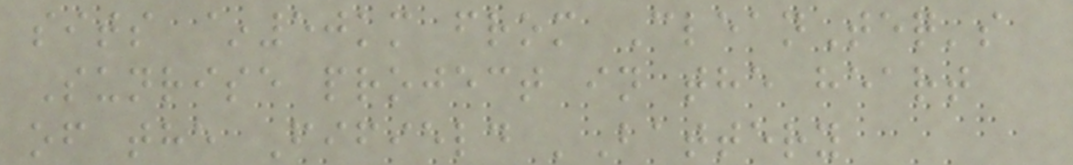sits ~50km from CleanTeq's
Sunrise project in the heart
of the Fifield 'Battery
